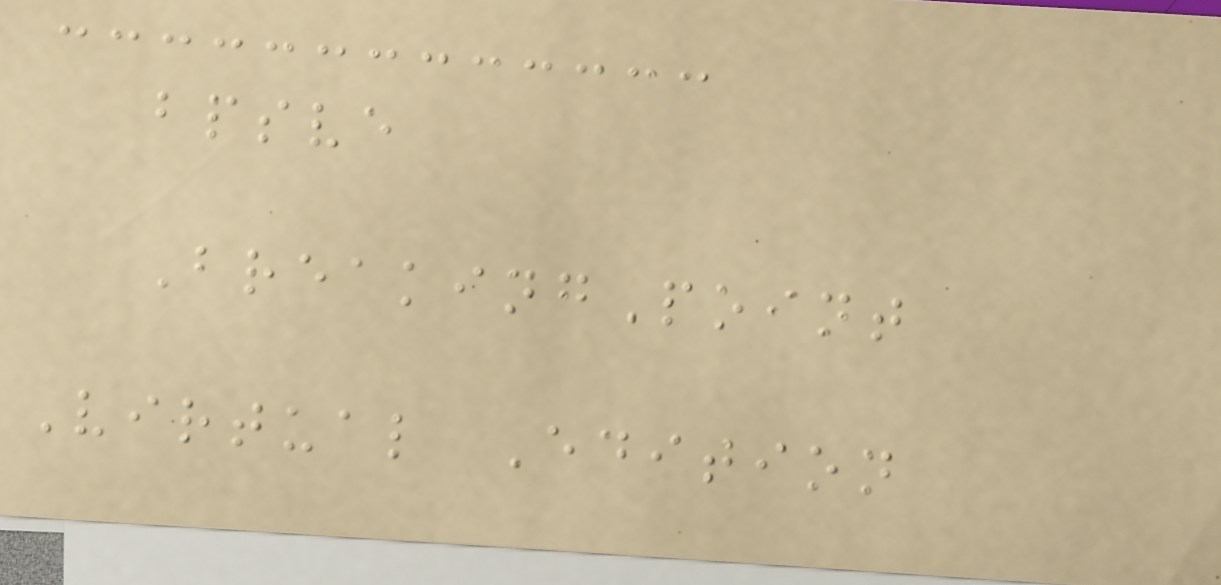bpsve
BreakingPoint
Virtual Edition
